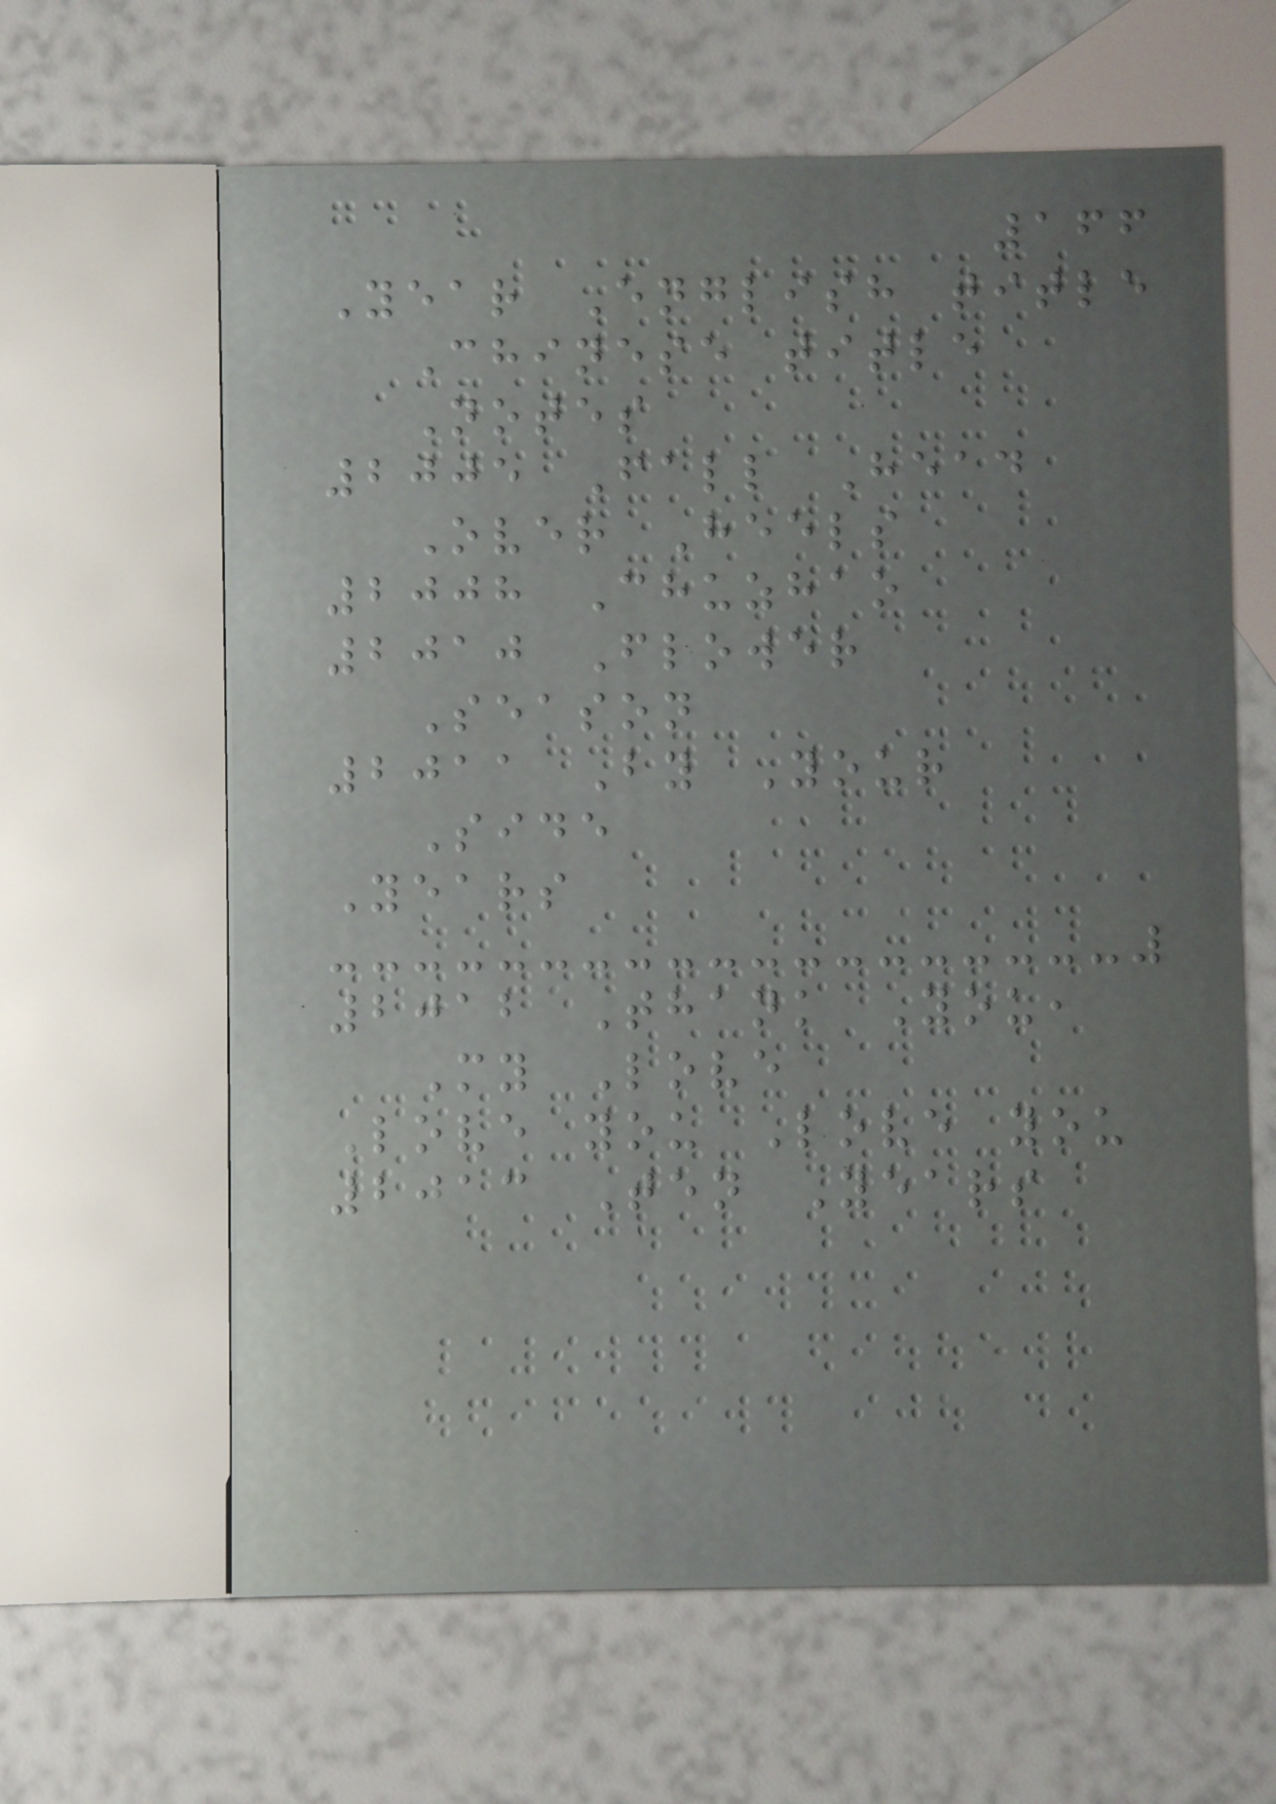166
Year English title
Chinese title
Notes
2005 Fall Head
Over Heels
2008 Chuzhao
2010 Flower
Season
2011 By Your
Side
Years
2012 Thank You,
My Love
Love you Love you
2013 Ten Years
